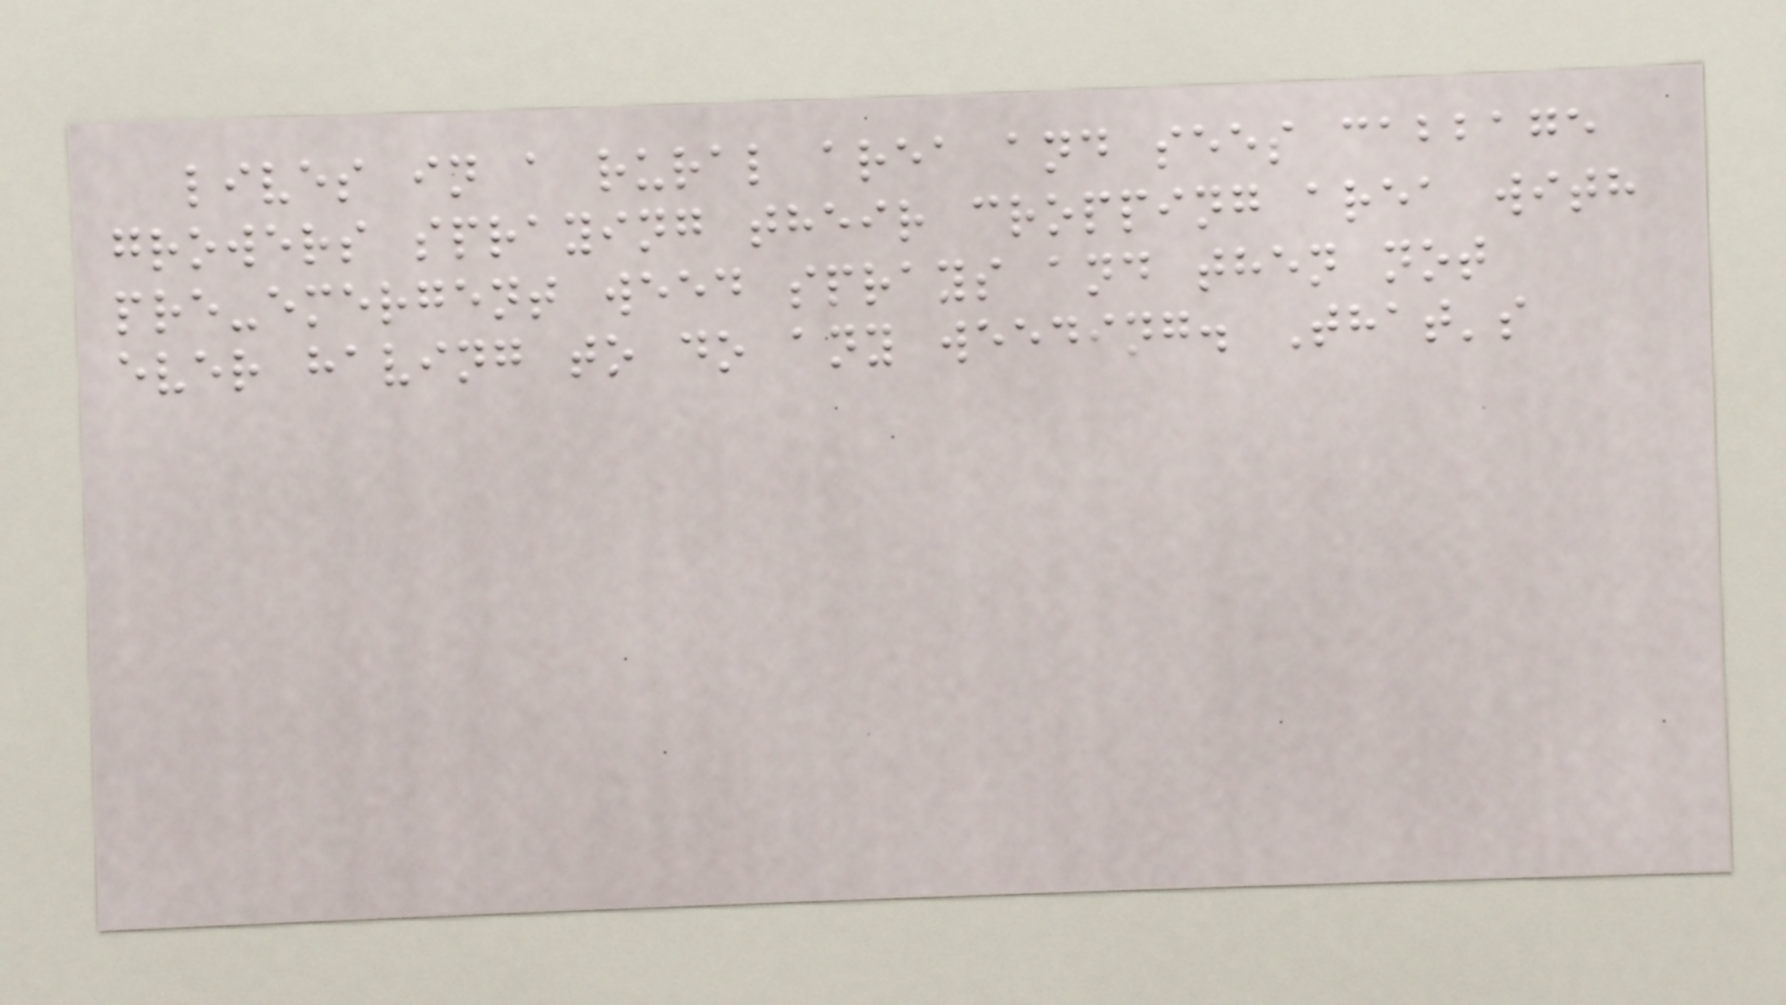lives in a rural area and sees cabbage
growers spraying their cropping area with
pre-emergent weed sprays and then not
ever having to do any weeding. That's
